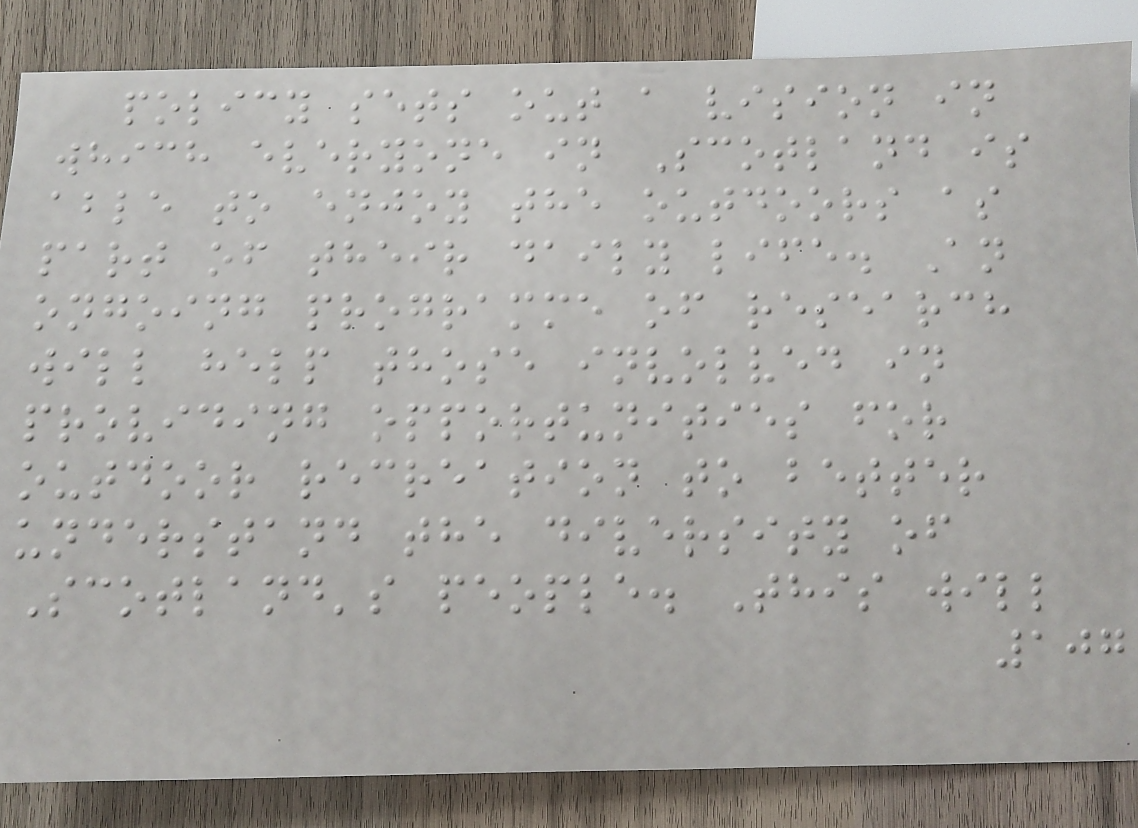policy sets out a vision in
which everyone in Scotland is
able to enjoy the outdoors as
part of their daily life. An
ongoing programme of research
will help those involved in
providing opportunities for
outdoor recreation to better
understand the diversity of
Scotland's people. This will
107
